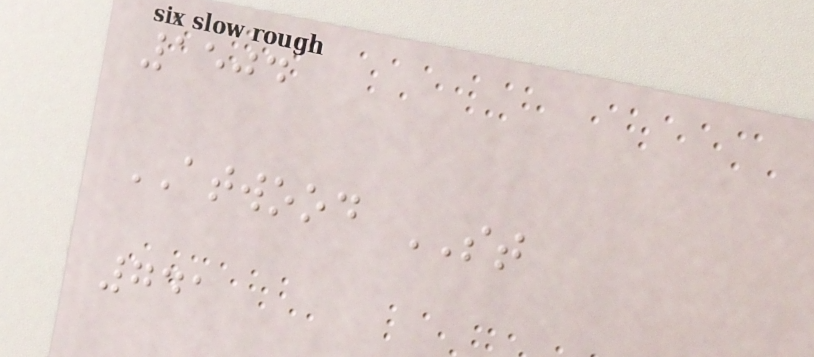1504
ATWOOD ST
741
